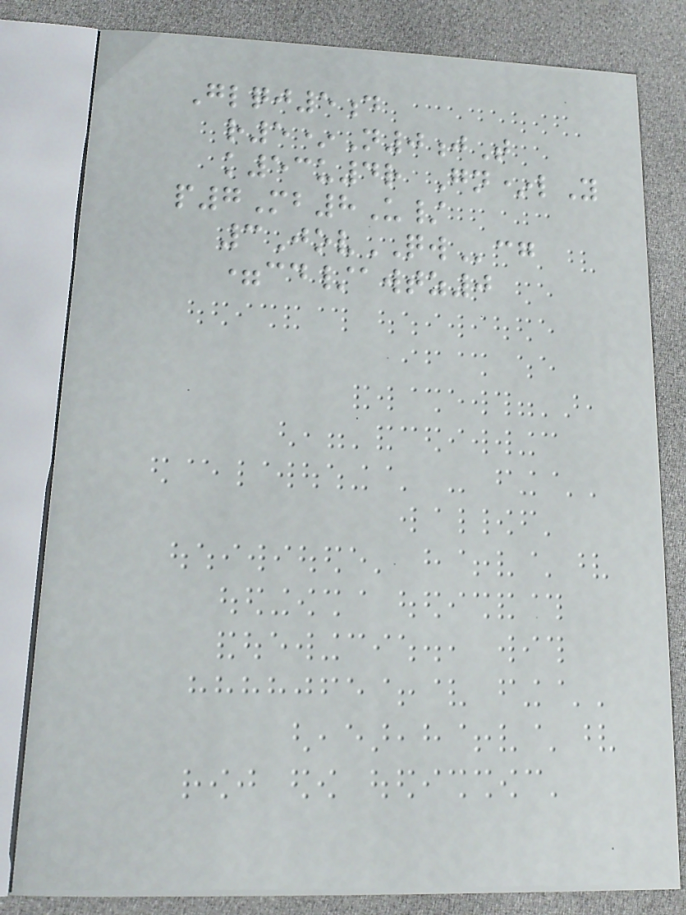Glqj5d
r5*N0jT
k53u4r Gn*lY
p7Mb8U/
3JovQWcg
=cd/awtz0
